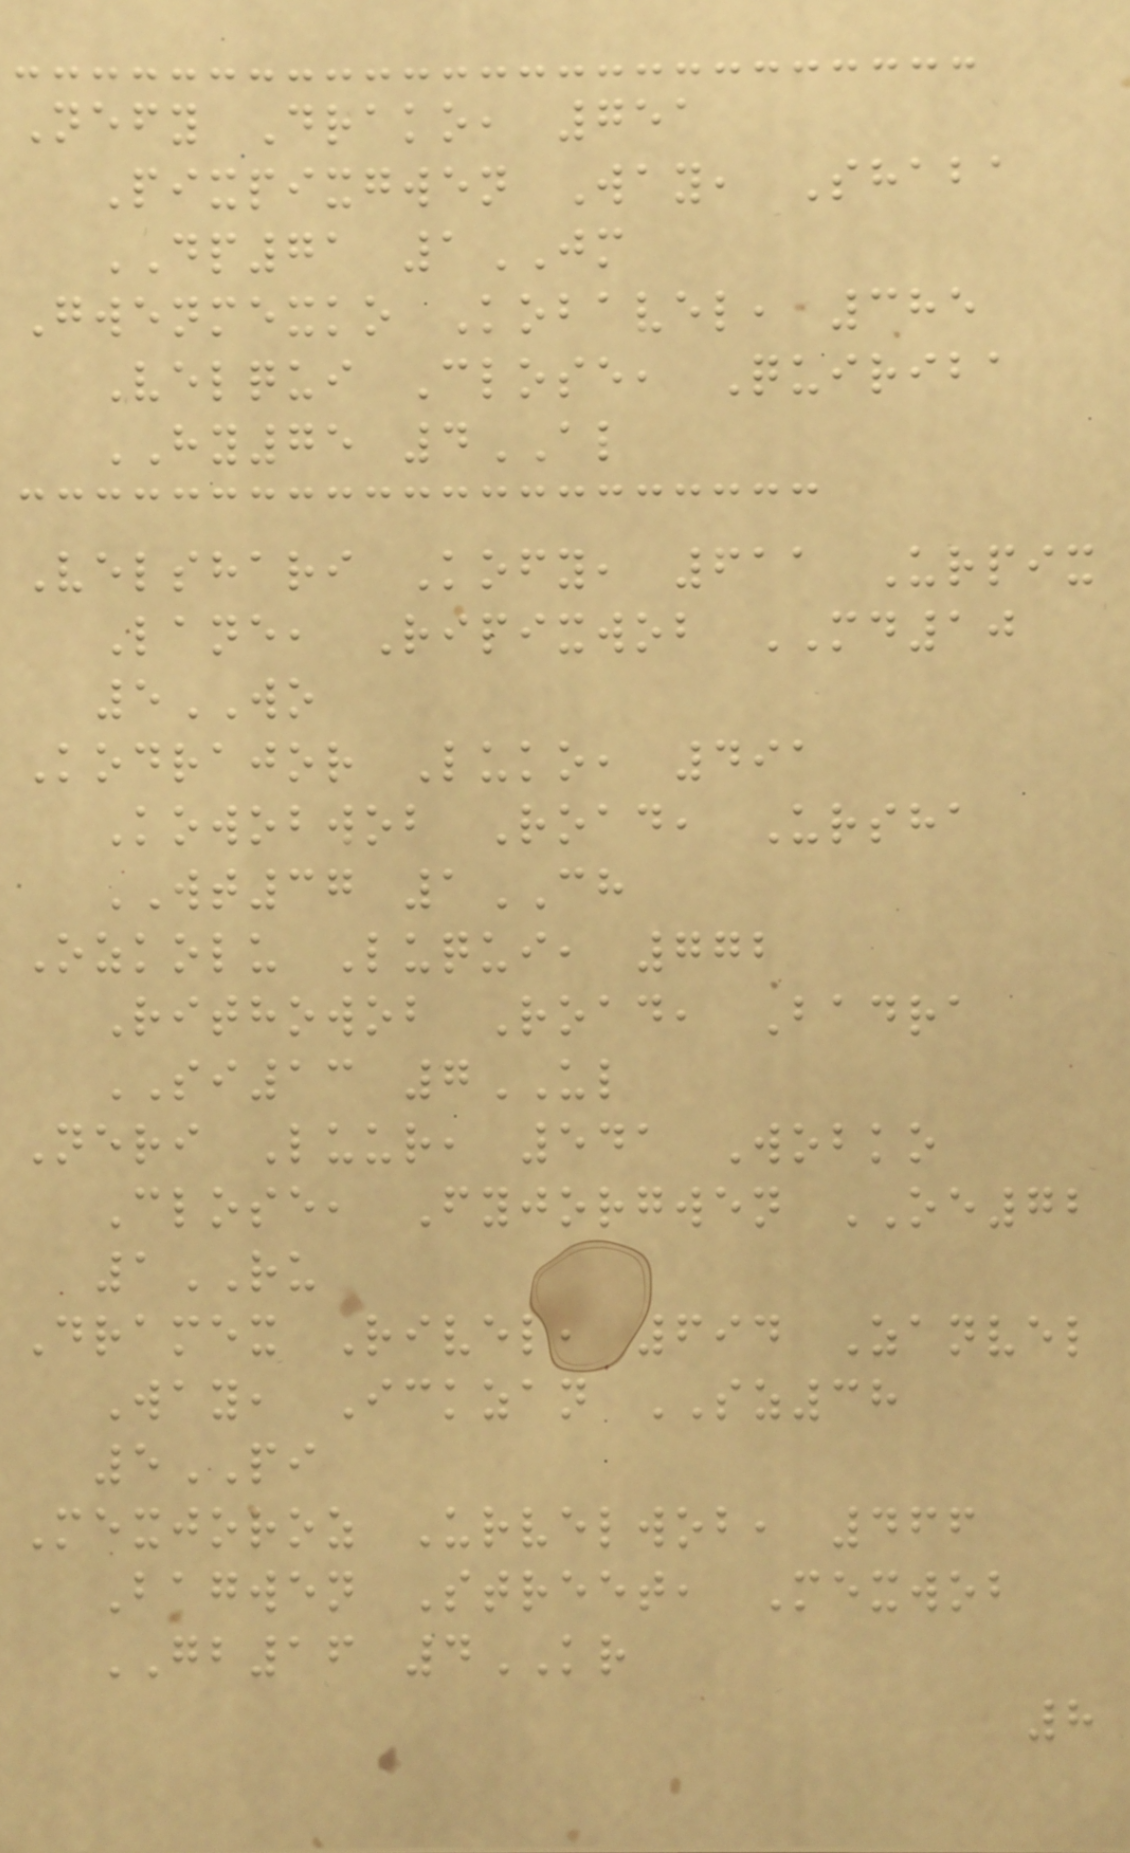Nefy Drako, 751
Pixpixgwen Way, Shaba
DP71 1JM
Gwenmexko Kobavel, 385
Velqui Close, Quiriba
HY75 4AL
Velshari Kofy, 611 Urpix
Lane, Ripixwob MD10
5WO
Kodrajor Luko, 491
Kowobwob Road, Ursha
WT37 1CH
Ozkolu Luqui, 772
Rithowob Road, Badra
SI13 7UL
Neri Luur, 541 Wobko
Close, Fyjorgwen OE72
1RU
Dramex Rivel, 694 Zanvel
Way, Ickzan SZ38
5PI
Mexjoroz Urvelwob, 466
Bagwen Street, Mexwob
GB16 4KR
8
